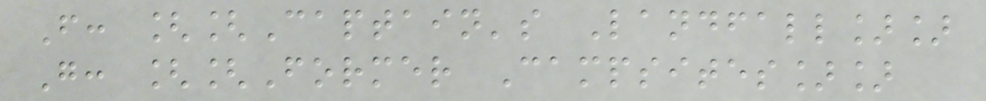F: [[Captain's Landfall]]
G: [[Former Campsites]]
